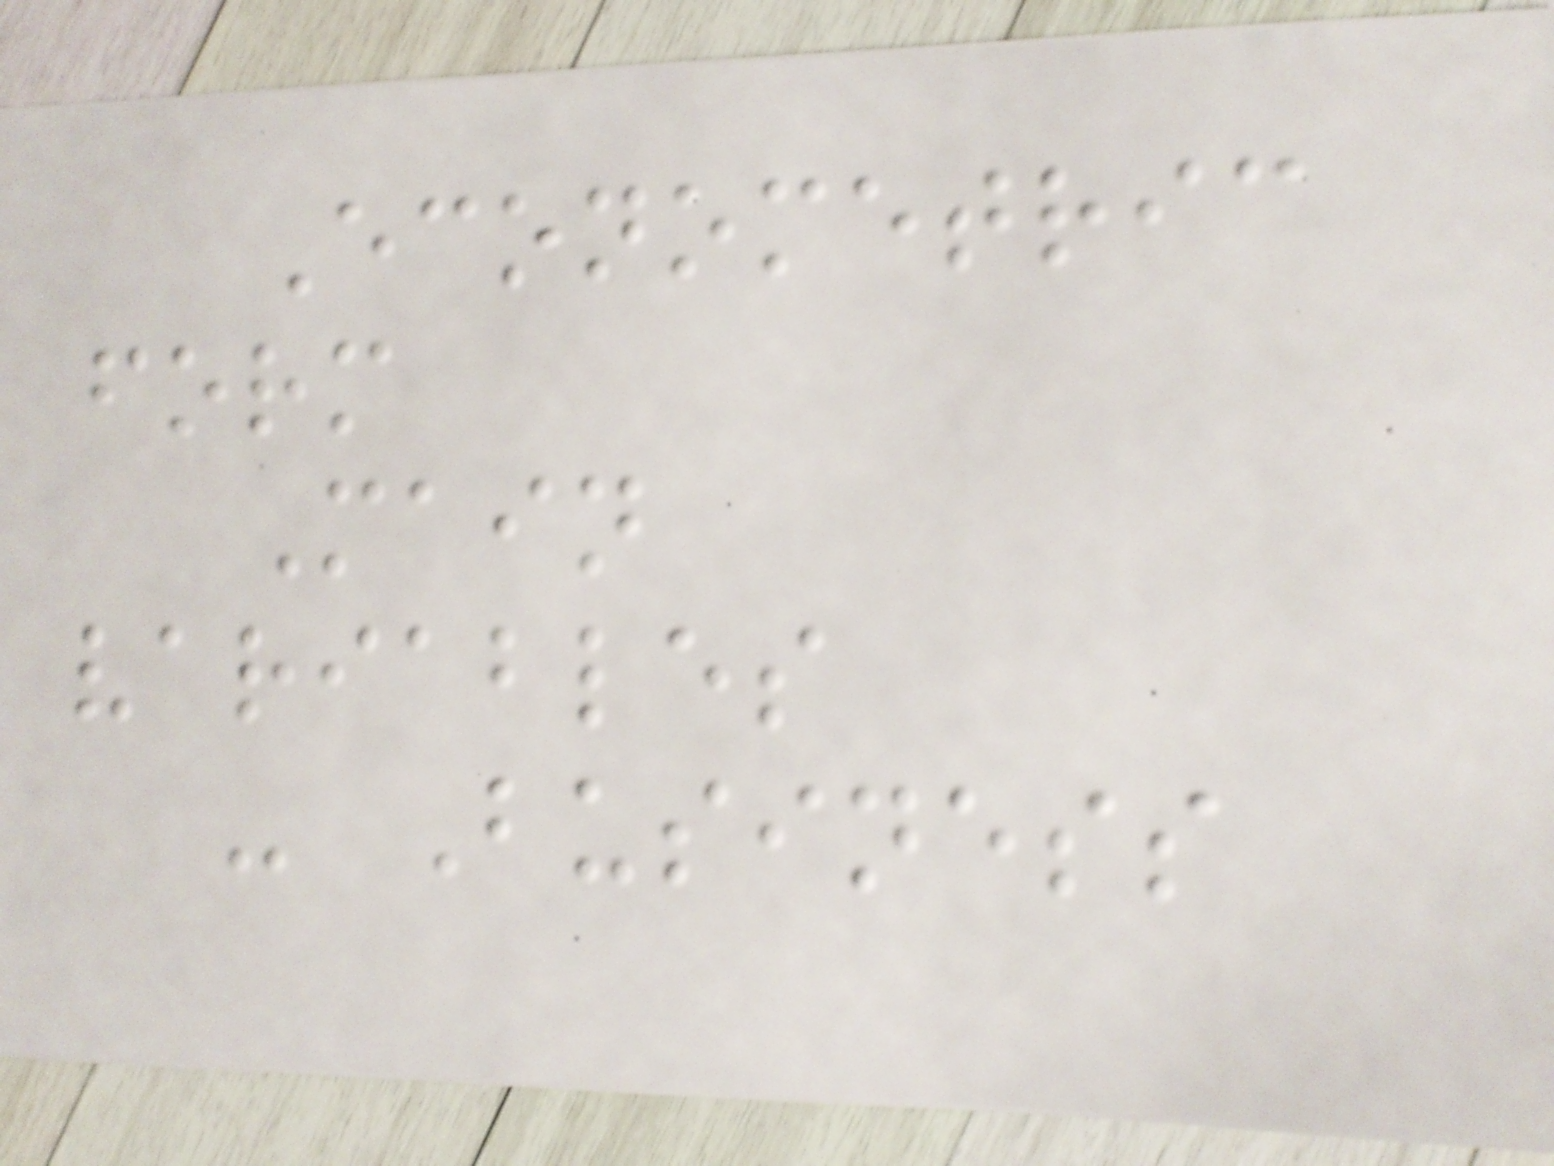Econometric
form
Main
variables
- Business
